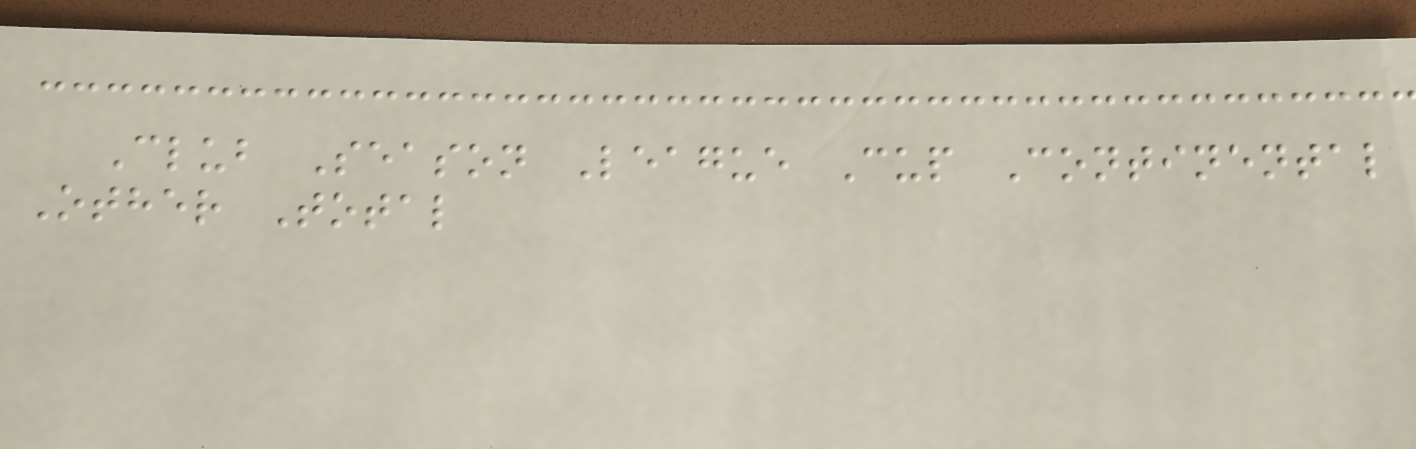Club Season League Cup Continental
Other Total
